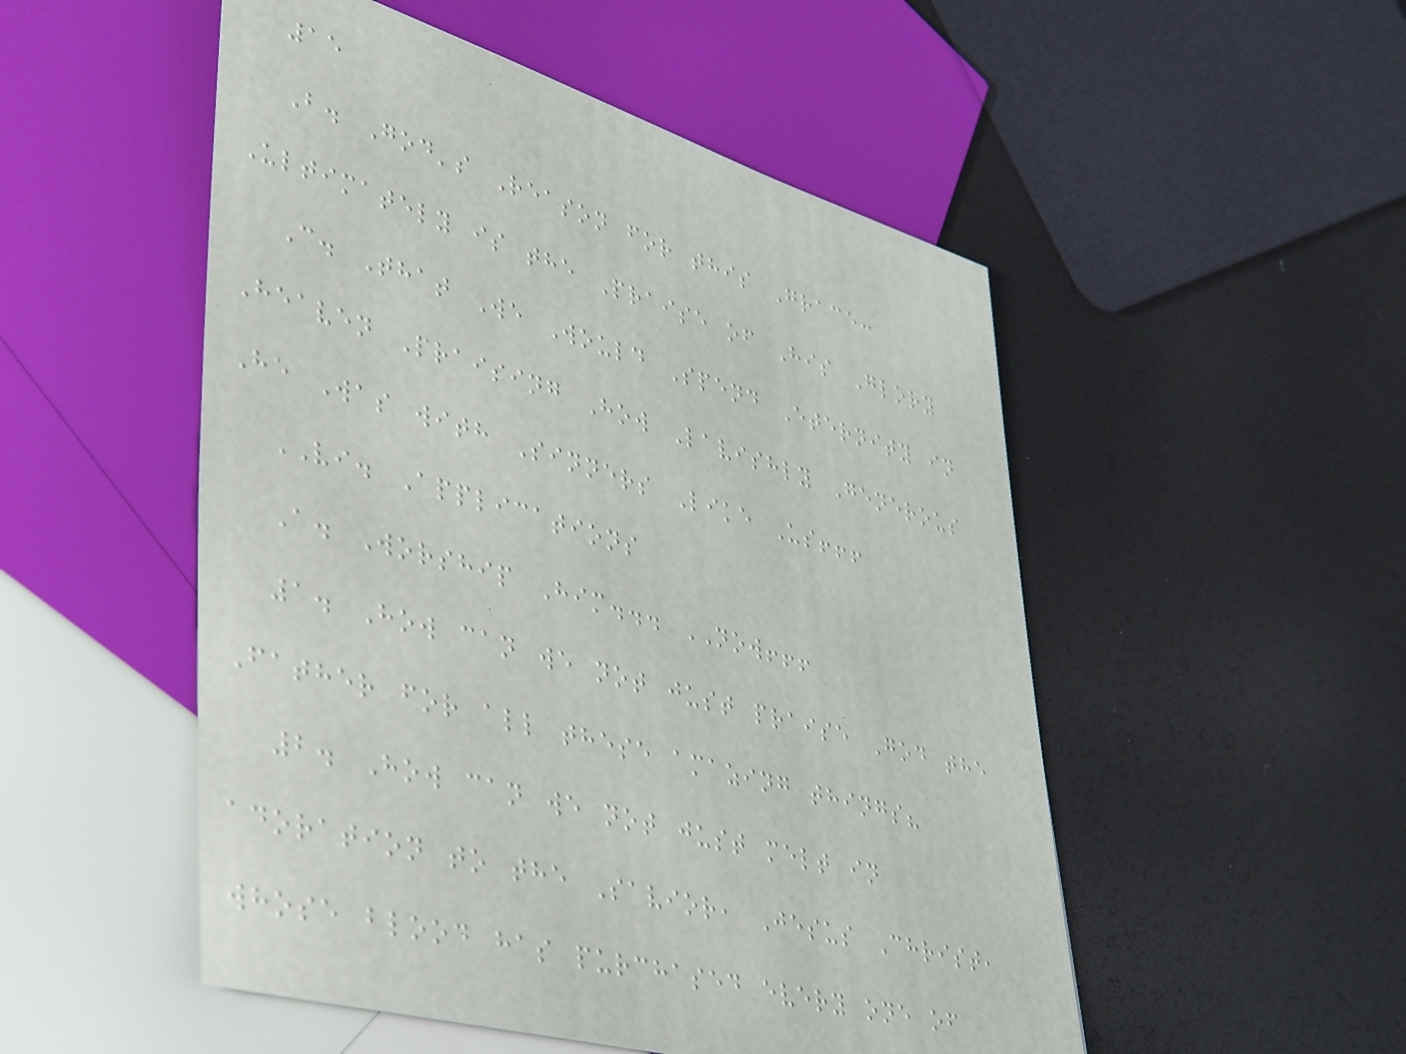15
B. God's Reason for this Grace:
Ultimately is the Praise of His Glory
C. That We Would Spend Eternity in
Heaven Praising How Lavishly Generous
He Was with Sinners Like Us!!!
VI. Applications
A. Worship Him... NOW!!!
1. How can we not just praise God the
Father for all these amazing things?
2. How can we not just melt in
adoration to the Savior, Jesus Christ,
whose blood has purchased every one of
